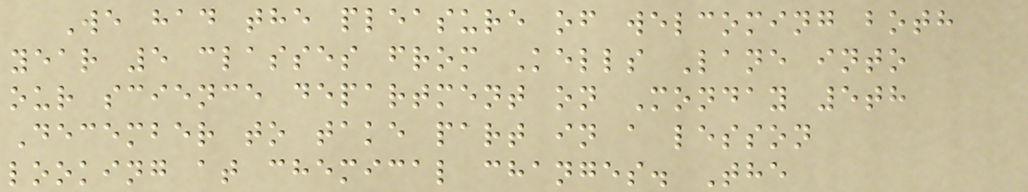We had the pleasure of welcoming both
year 5 classes from Kells Lane into
our science department on Monday 5th
December to take part in a lesson
looking at chemical changes. The
